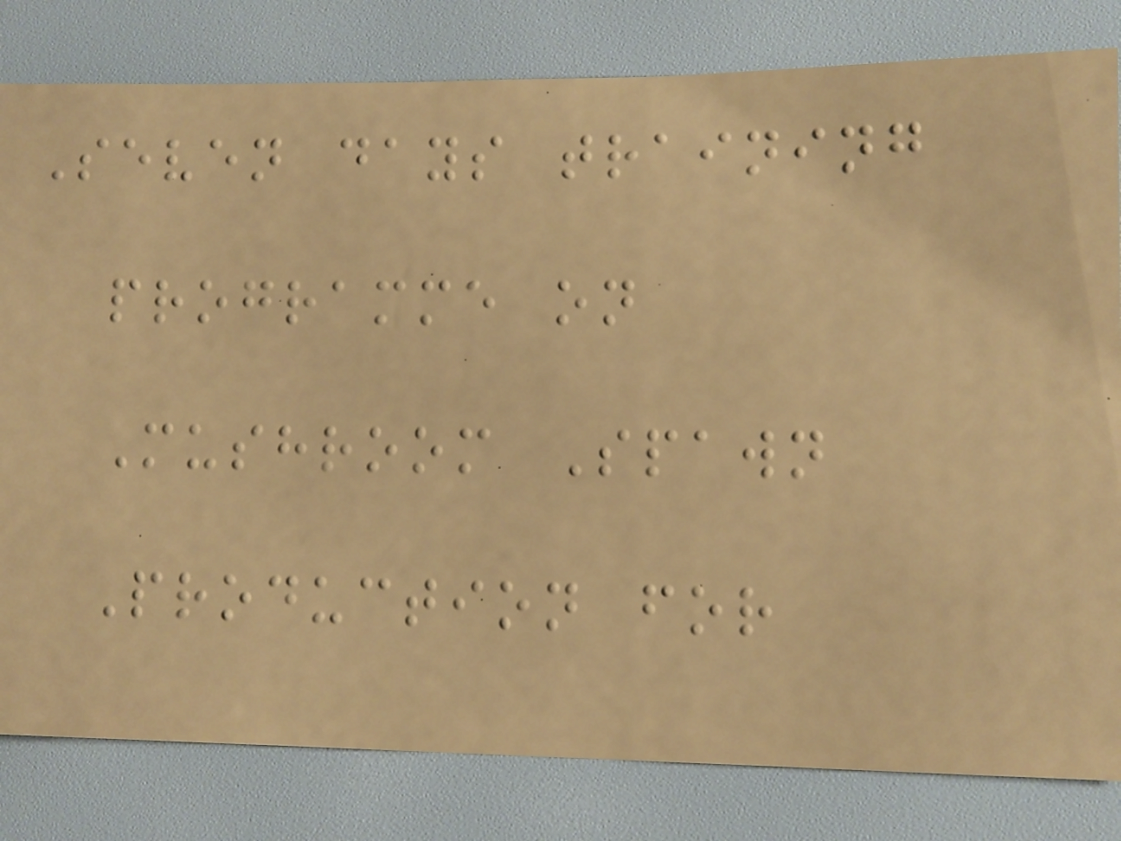Seven days training
programme on
Mushroom Spawn
Production for
